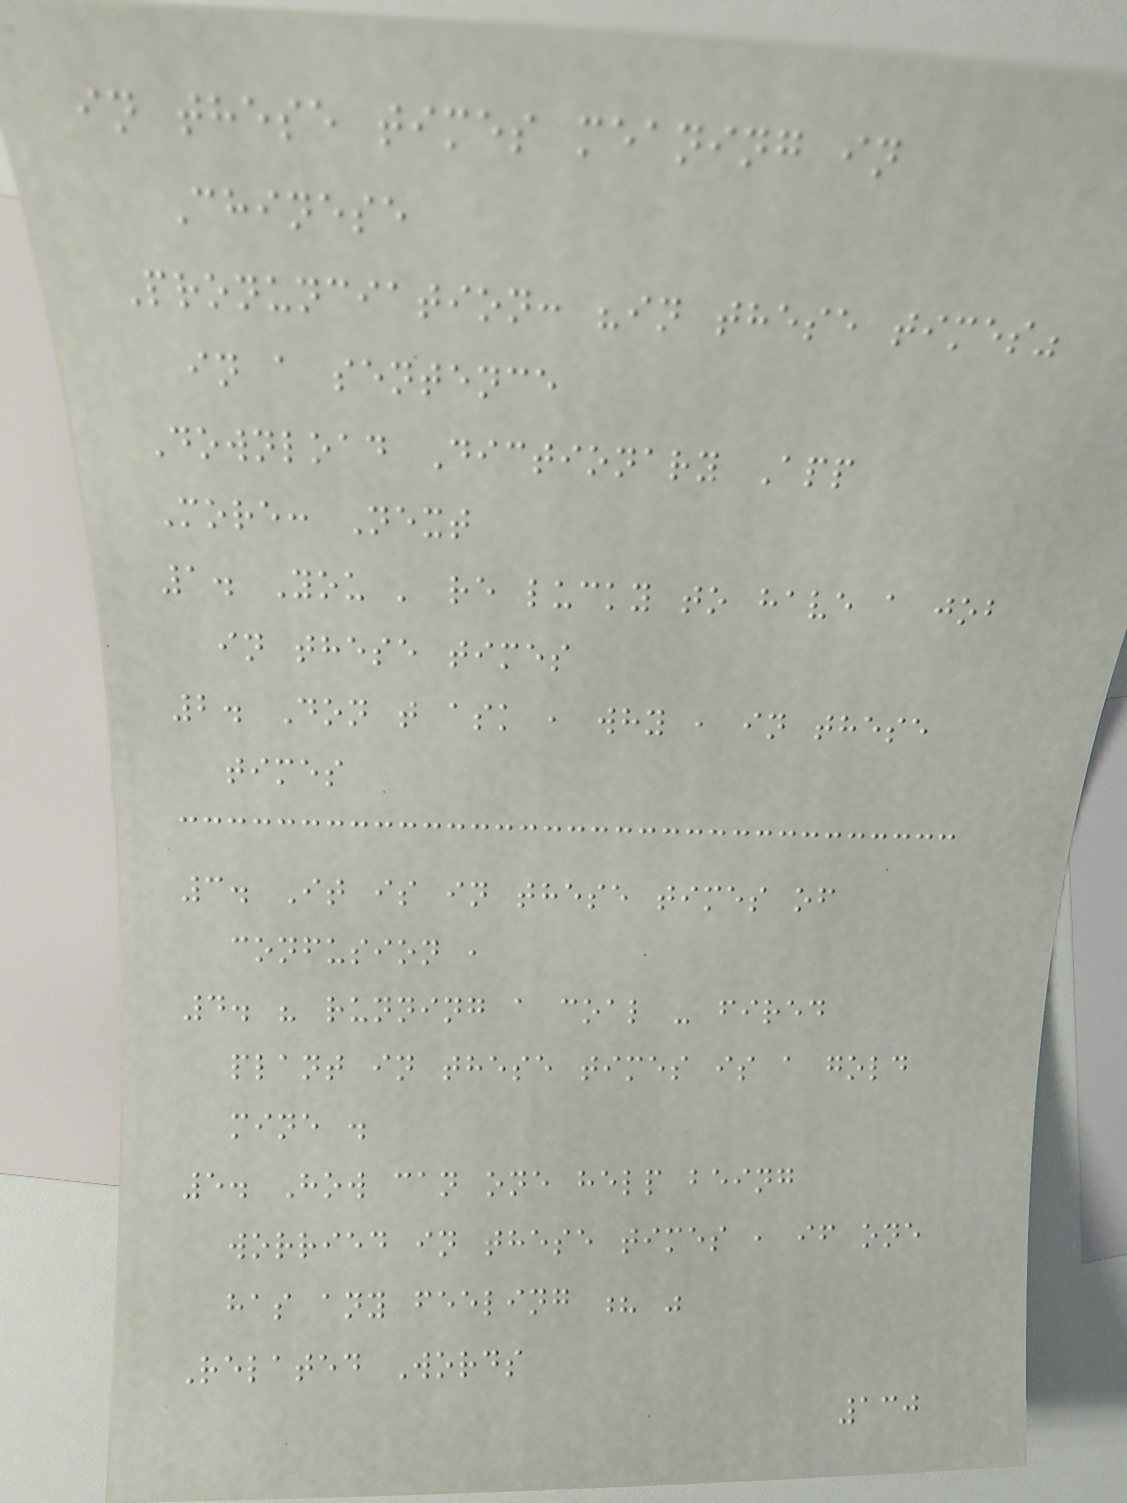in these times meaning in
Chinese
Pronunciation: "in these times"
in a sentence
Download Dictionary App
More: Next
1. You ' re lucky to have a job
in these times
2. Don t ask , why , in these
times
3. It is in these times of
confusion ,
4. " running a coal - fired
plant in these times is a gold
mine .
5. How can one help being
worried in these times , if one
has any feeling ? "
Related Words
130
